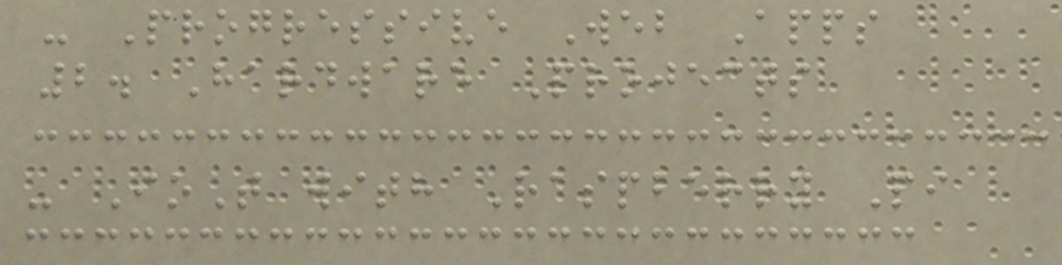- Progressive Web Apps
2. Hardware Projects
- IoT with Raspberry Pi
